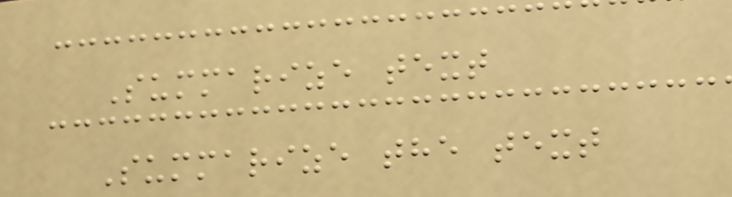Summarize text
Summarize the text
